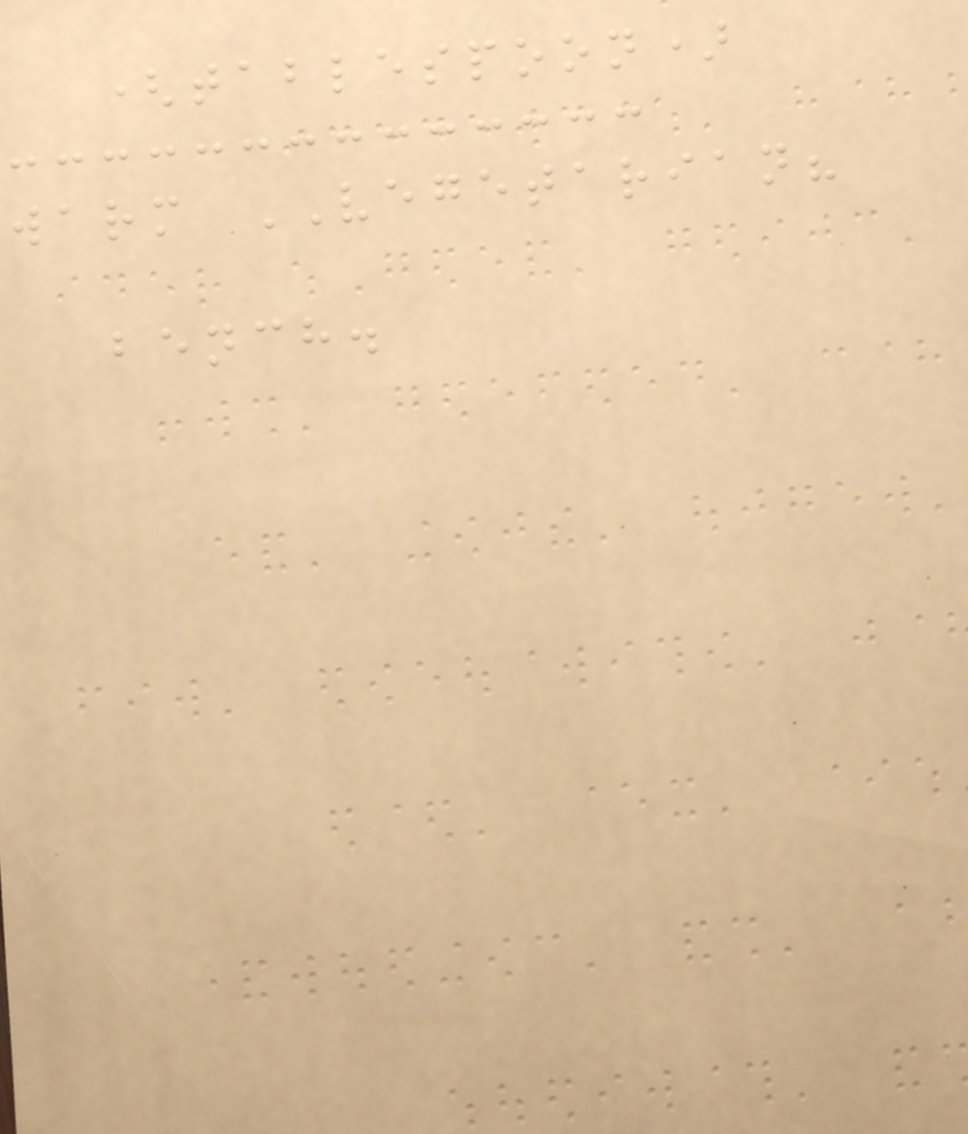(tablespoon)
warm VEGETARIAN?
bench.
